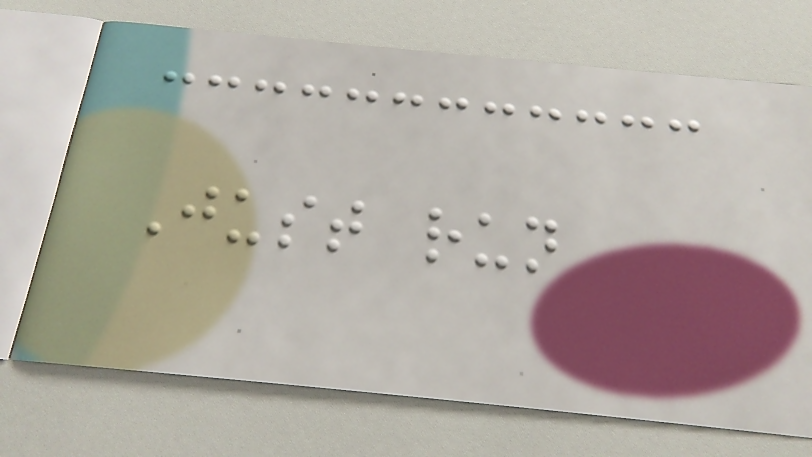Just run
